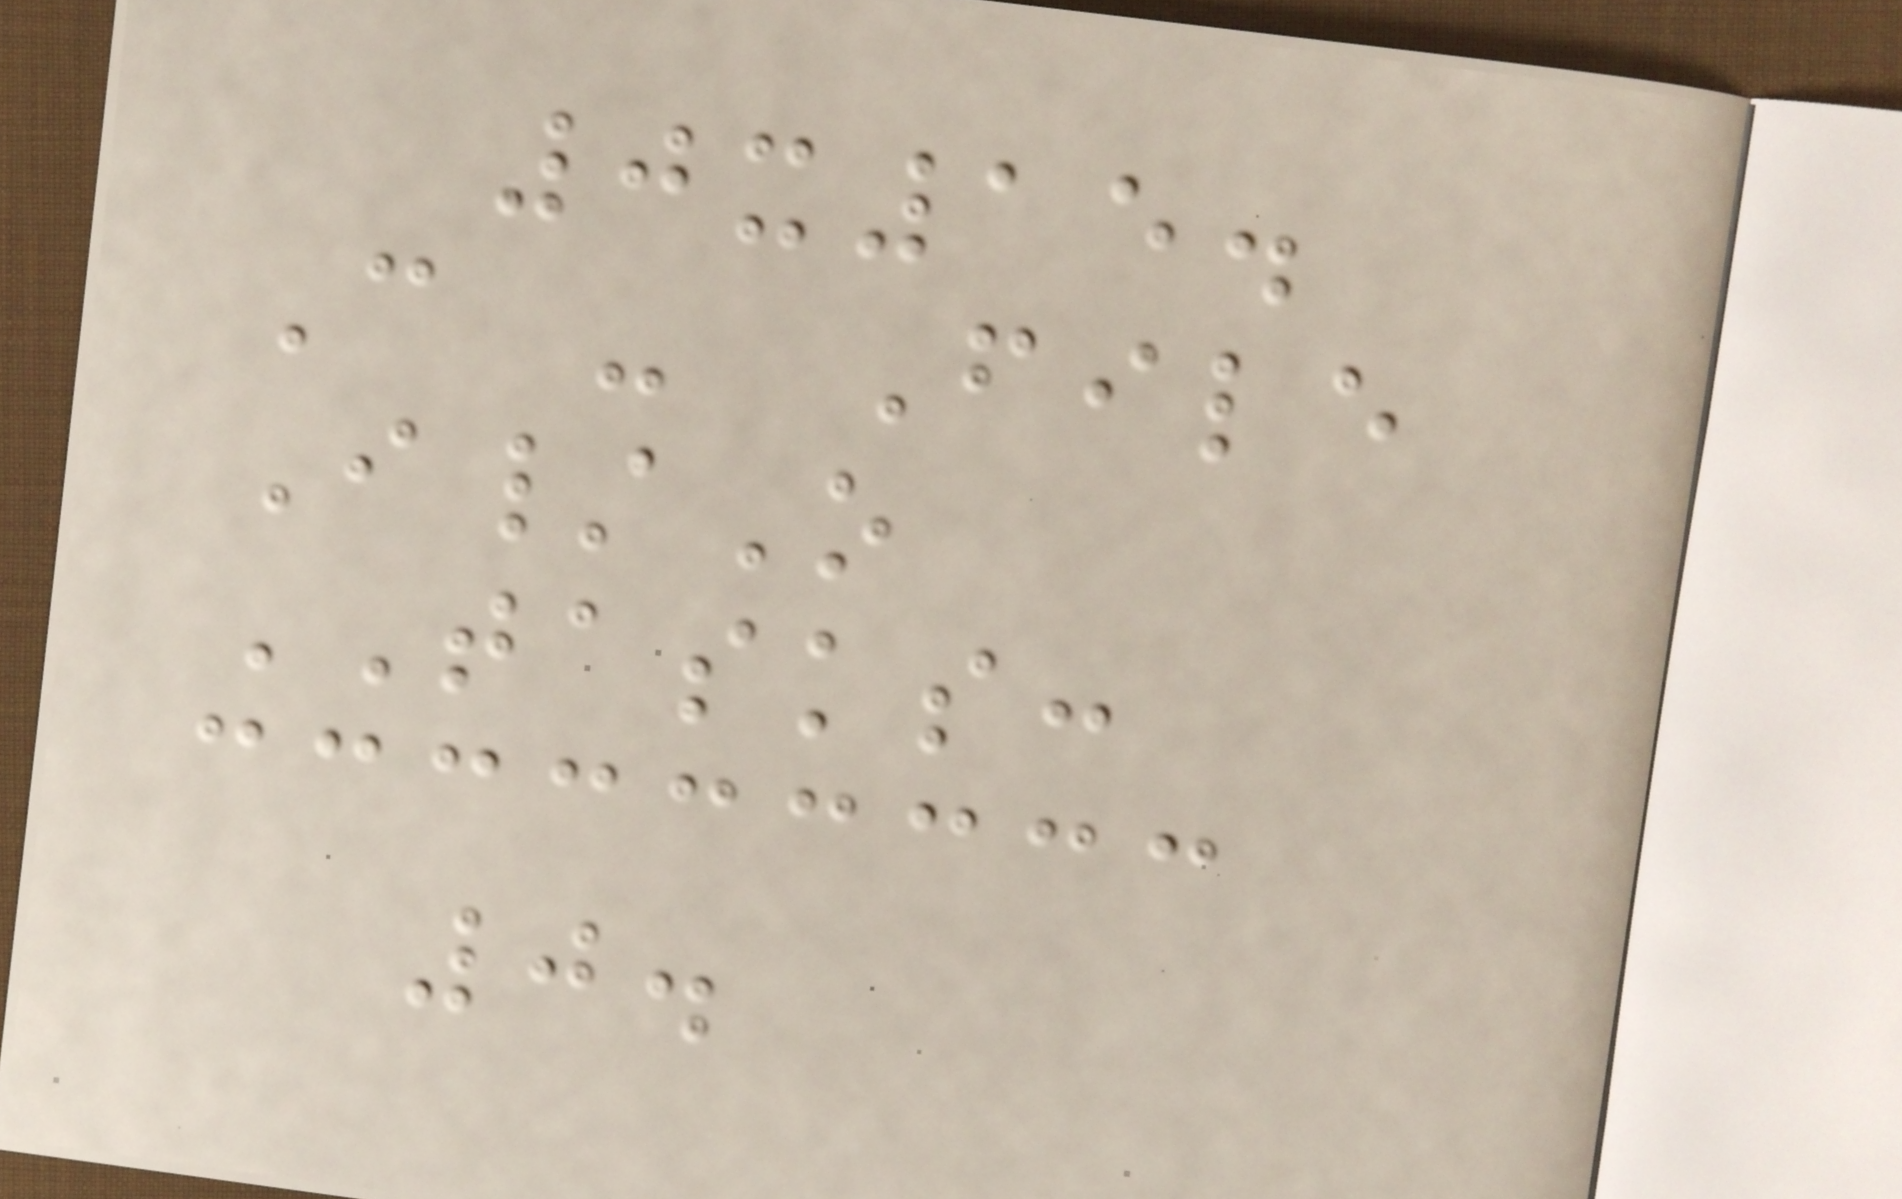0x15.
C - File
I/O
TASKS:
0.
